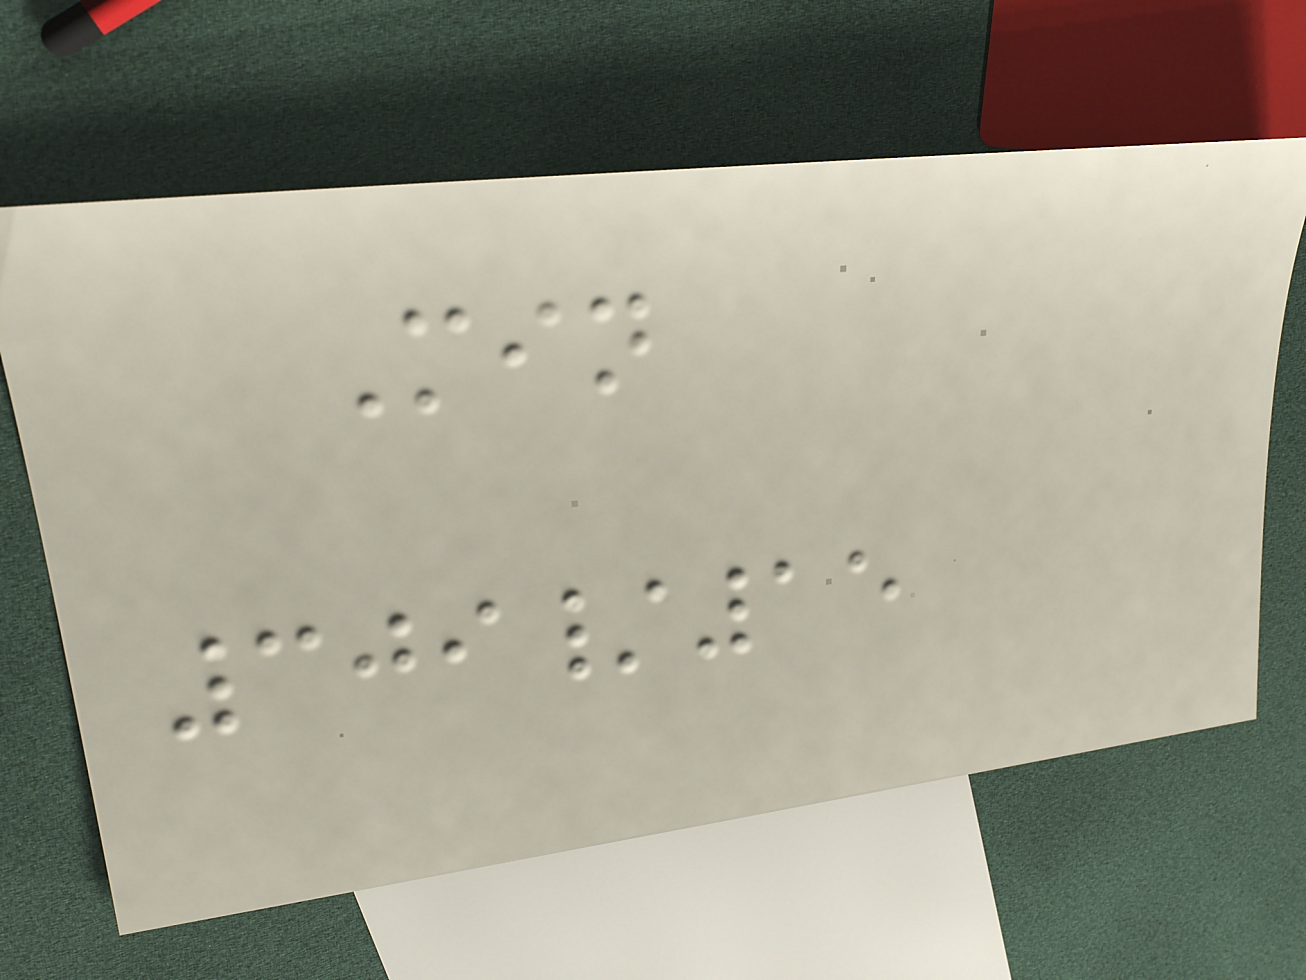Min
309/15
